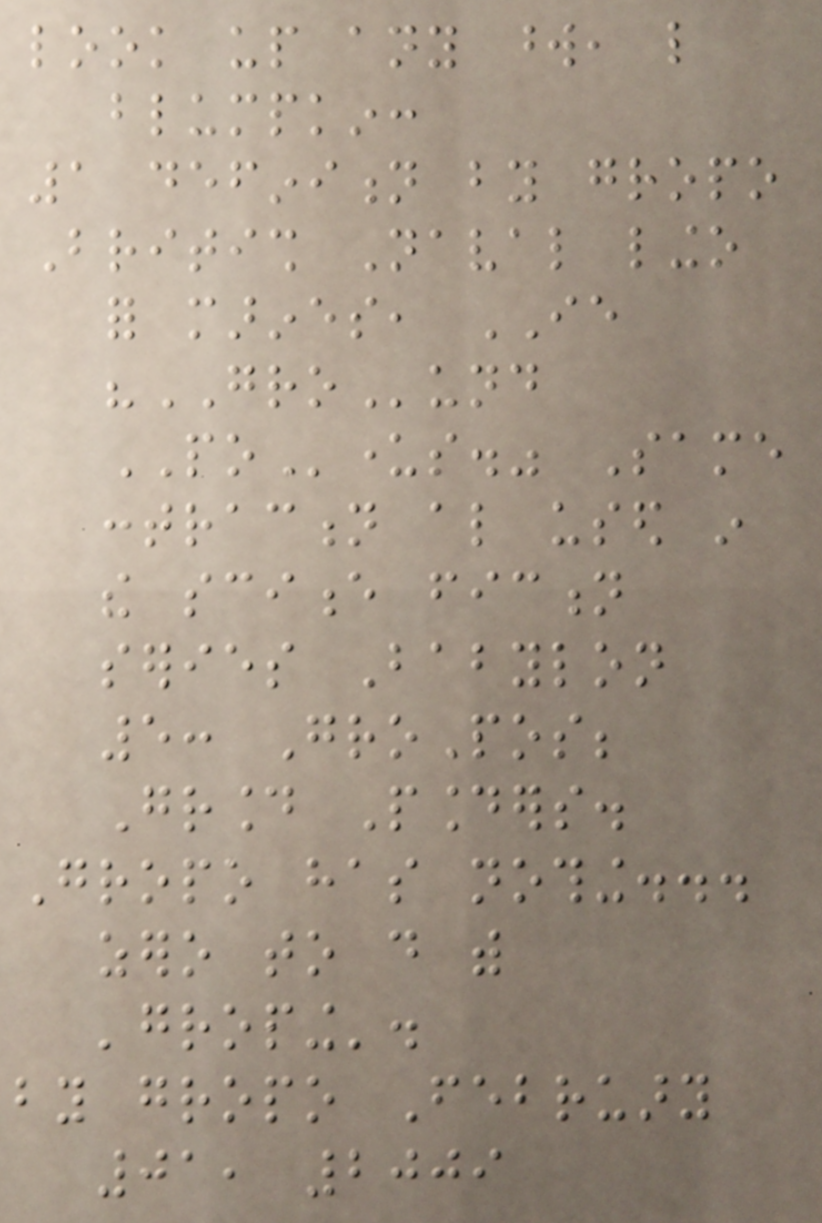look up any word, like
blumpkin:
1 definition by gropo
British Naval lingo
for marines, IE
"GROund
POunders." Same
contraction also used in
the science fiction
series Babylon
5: GroPos;
Ground Pounders.
Gropo has nothing...
zero to do with
'groping'.
by gropo February
01, 2009
